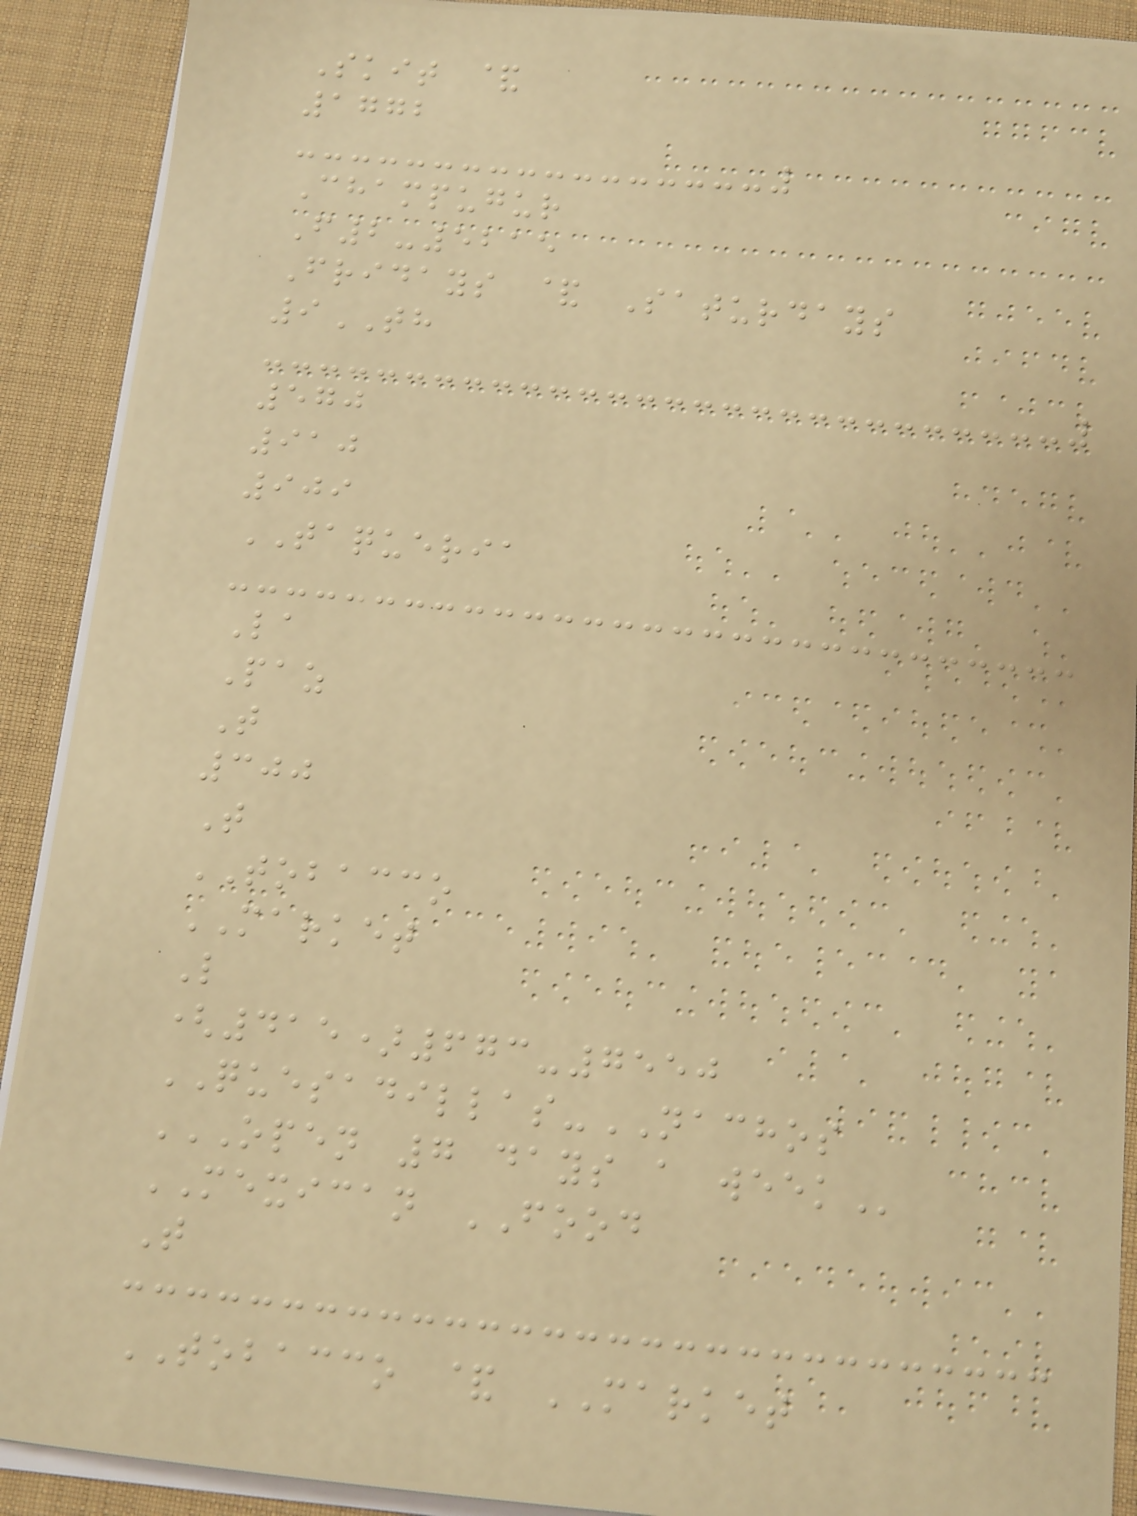Skit &
1772
Champugur
F2-5215
Fridays & Saturdays
9TH
570
910
909
TAQUERIA
La
Paz
T
300
T
TOBACCO
MARKET
L
(415)673-7550
QUESADILLAS-NACHOS
OPEN 7 DAYS A WEEK
MEXICAN FOOD
T
TOBACCO & MARKET
